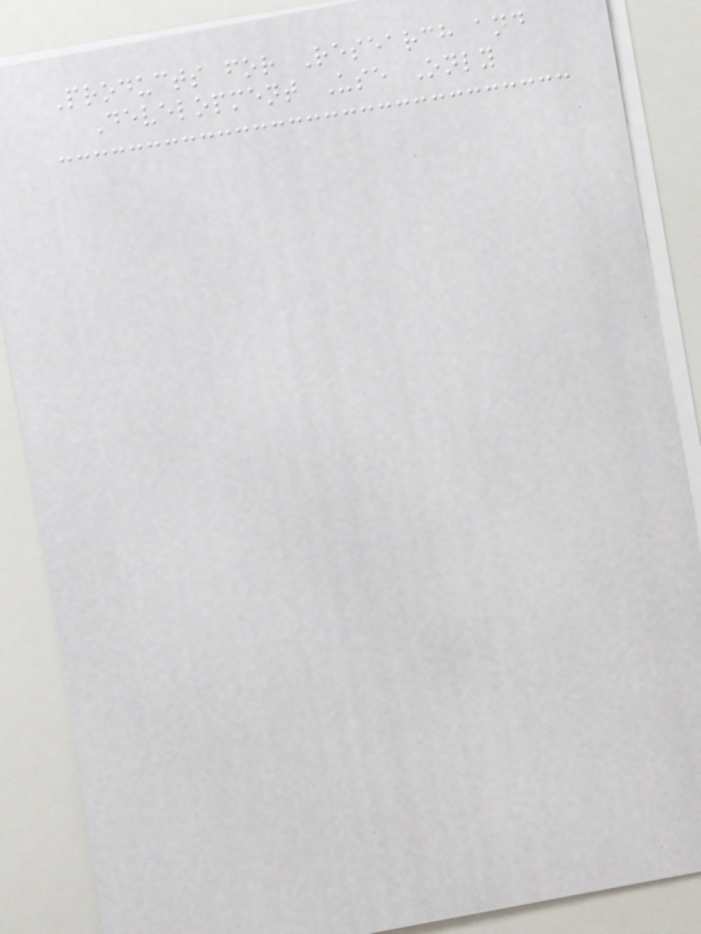Products for Research and
Development Use Only
